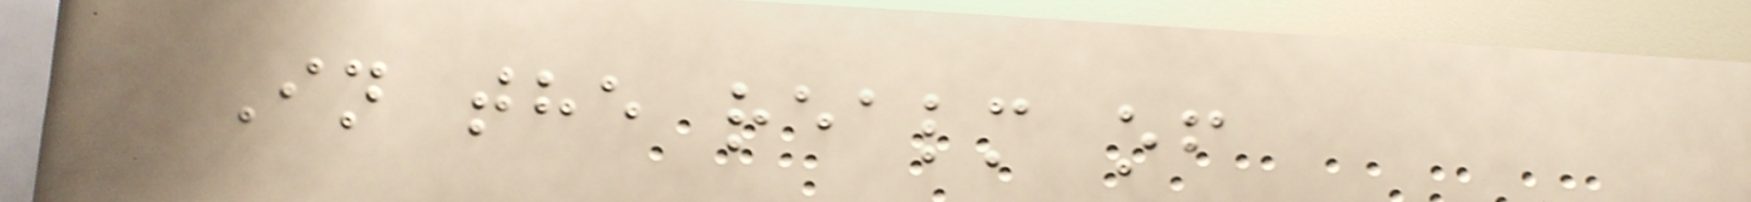In the realm of
